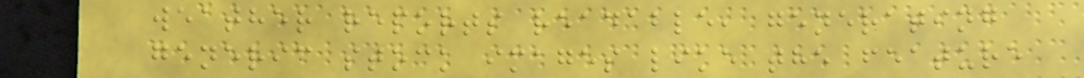weather reports readable, generating
generic stock images like the feature
